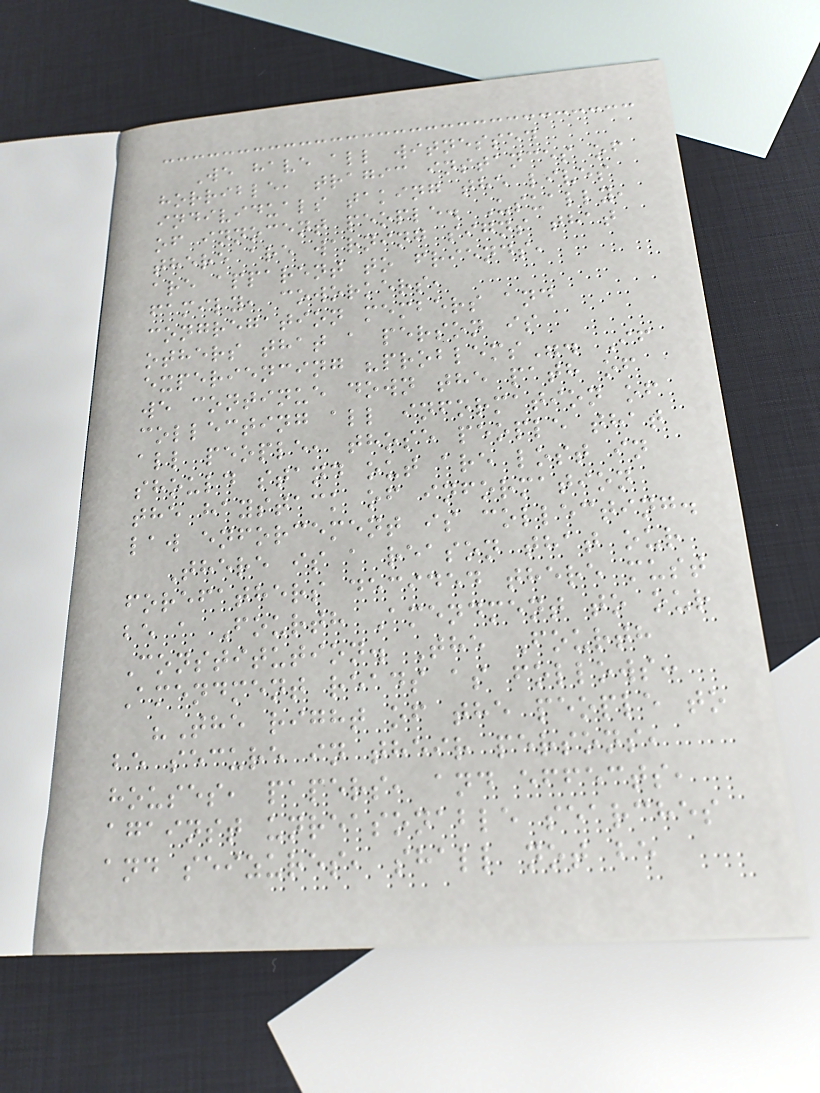We have all witnessed
horrible, tragic instances of
individuals taking the lives
of innocent people. Usually,
there are warning signs that
are apparent to friends,
family, coworkers,
congregation members and
others that a person is
experiencing "problems". If
we continue down the path of
collecting all information of
all people, those people that
should stand out are lost in
the haystack of information
law enforcement is collecting.
There is a reason that our
forefathers decided there must
be a Fourth Amendment to our
Constitution. The Fourth
Amendment reads as follows:
"The right of the people to
be secure in their persons,
houses, papers, and effects,
against unreasonable searches
and seizures, shall not be
